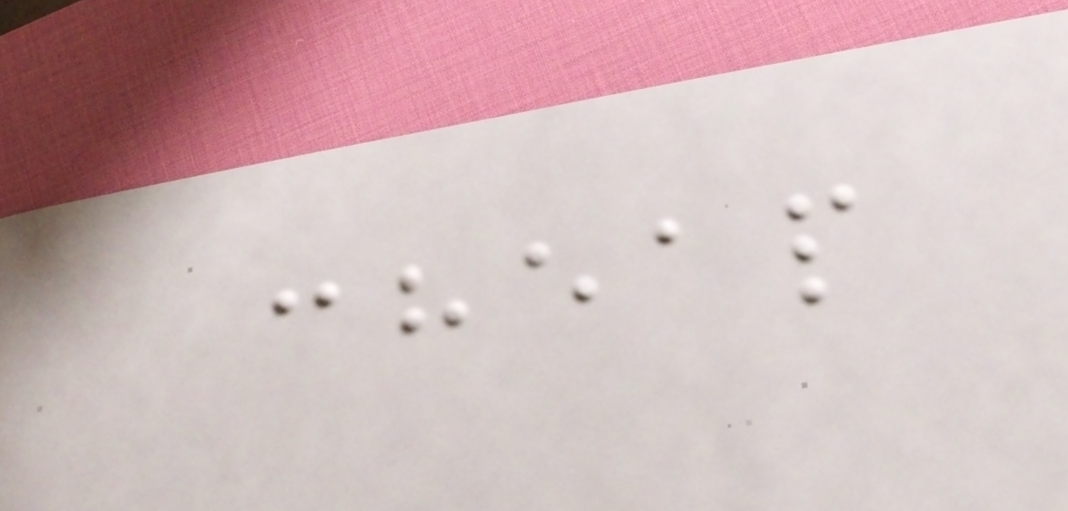cheap
